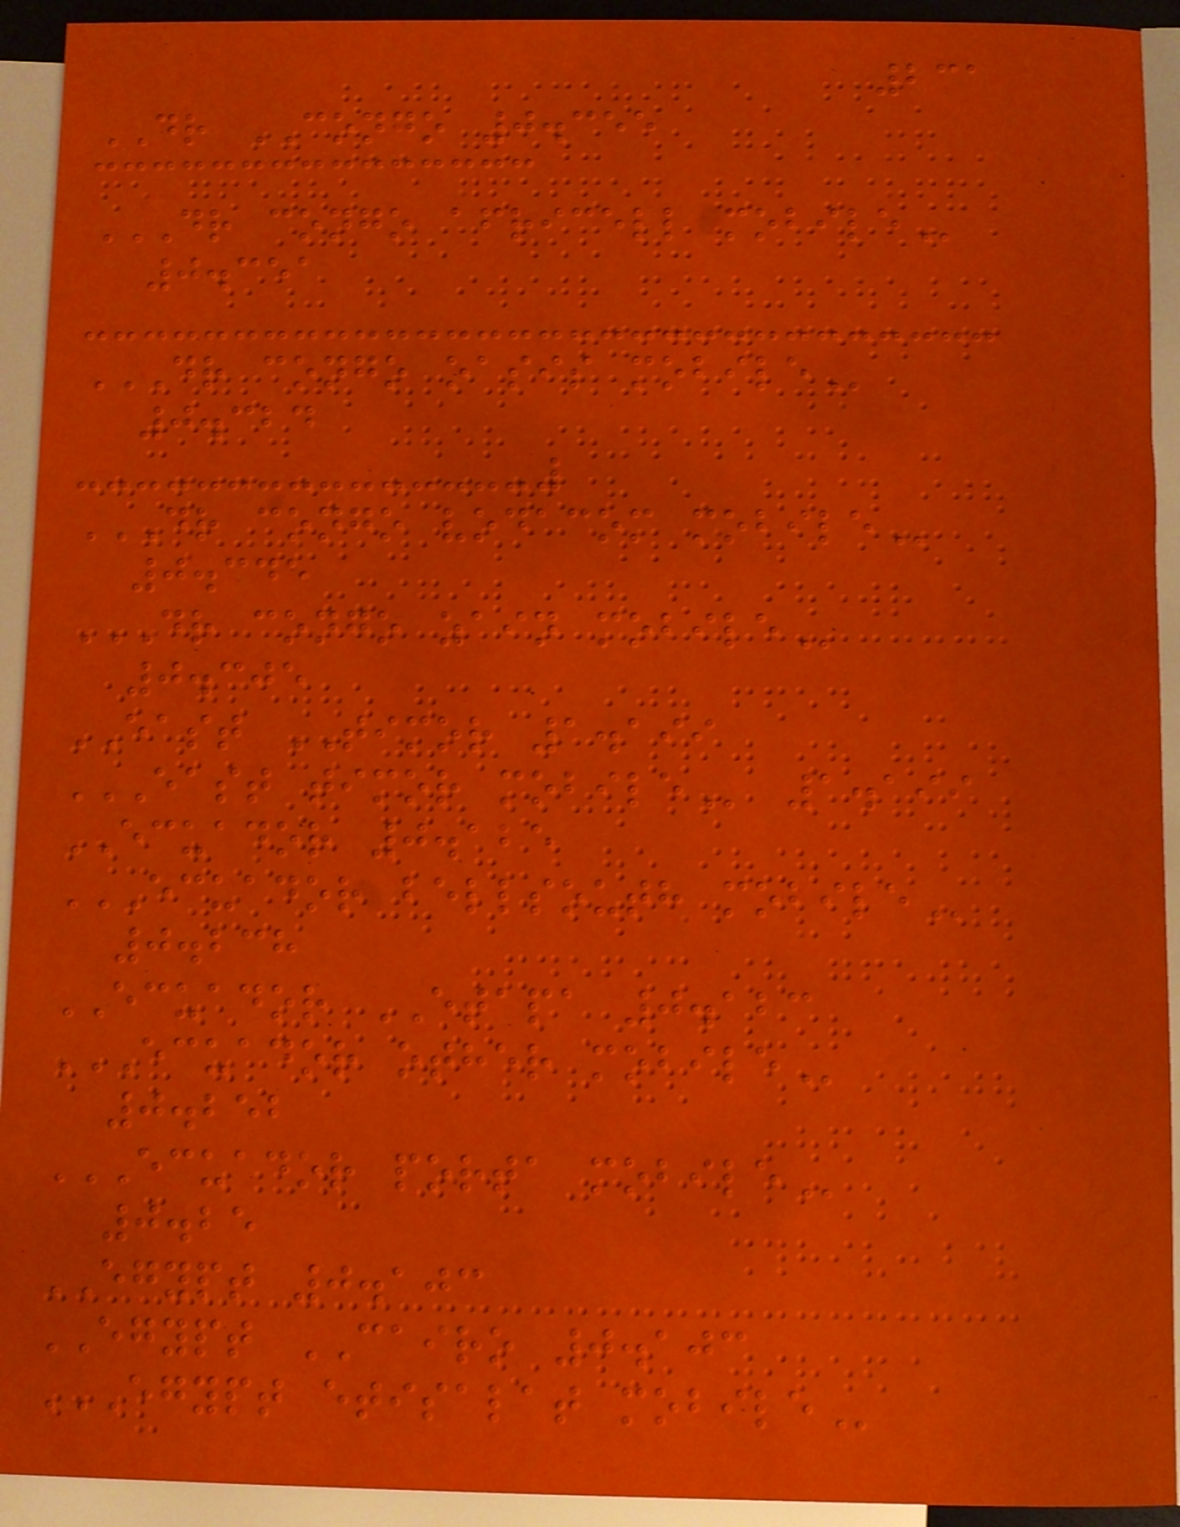231
DR CONGO 0.355
DR CONGO AFRICELL MOBILE
0.351
DR CONGO OASIS MOBILE
0.324
DR CONGO VODACOM MOBILE
0.345
DR CONGO ZAIN MOBILE
0.305
EAST TIMOR 1.199
EAST TIMOR MOBILE 1.199
ECUADOR 0.125
ECUADOR BELLSOUTH MOBILE
0.238
ECUADOR ETAPA 0.123
ECUADOR OTHER MOBILE
0.252
ECUADOR PORTA MOBILE
0.25
EGYPT 0.103
EGYPT CAIRO 0.103
EGYPT ETISALAT MOBILE
